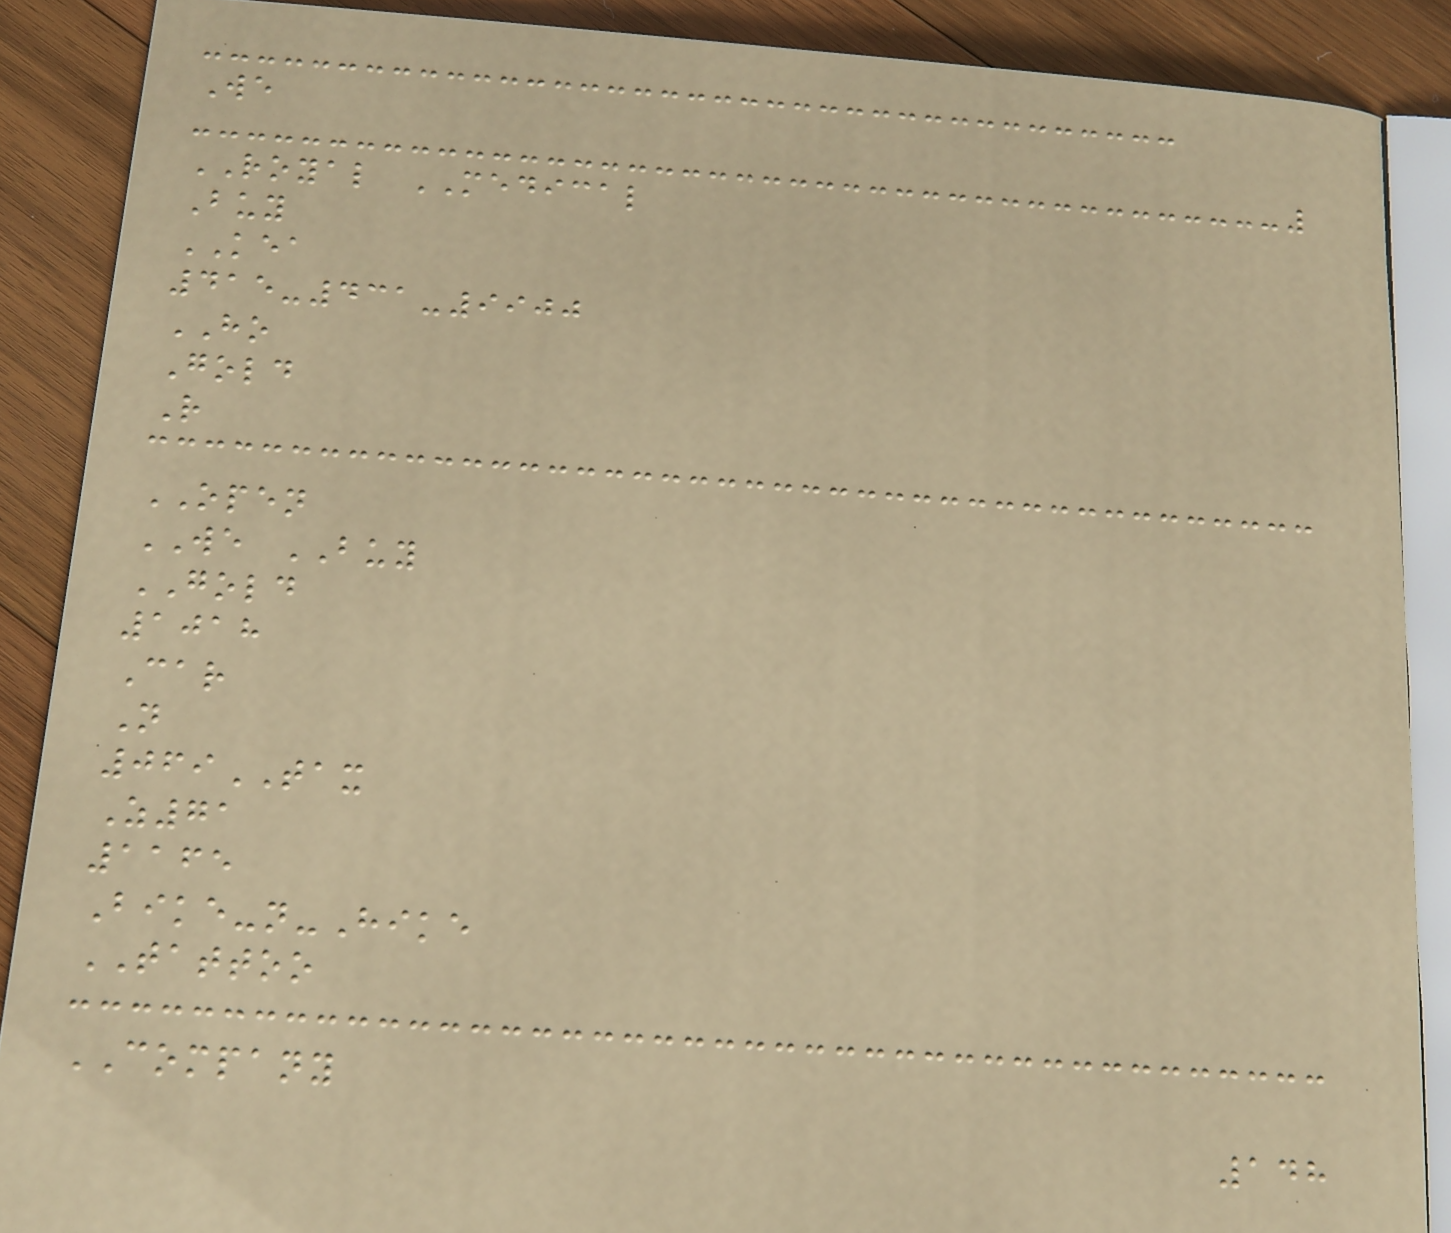We
ROYAL MEDICAL
Buy
KEA
415-431-9900
HO
Gold
R
OPEN
WE BUY
GOLD
1018
Car
N
069TAX
Z71
1165
Bike-n-Hike
TATTOO
COMPANY
148
